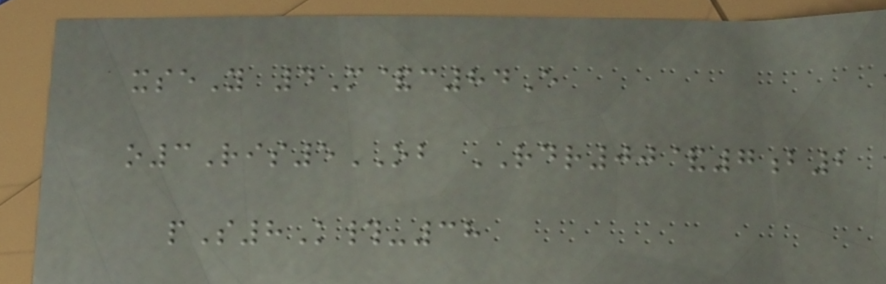xseY 4M&c84E
o3Ris5OB RDR00&7b2
pS8K#-38
